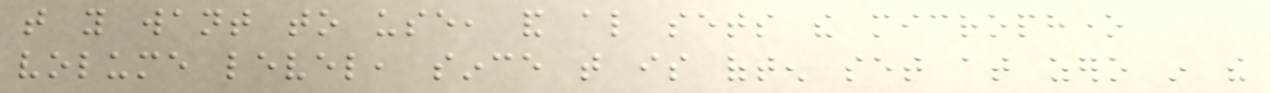that you want to use, and also sets the microphone
volume level, since that is often set at zero in the
